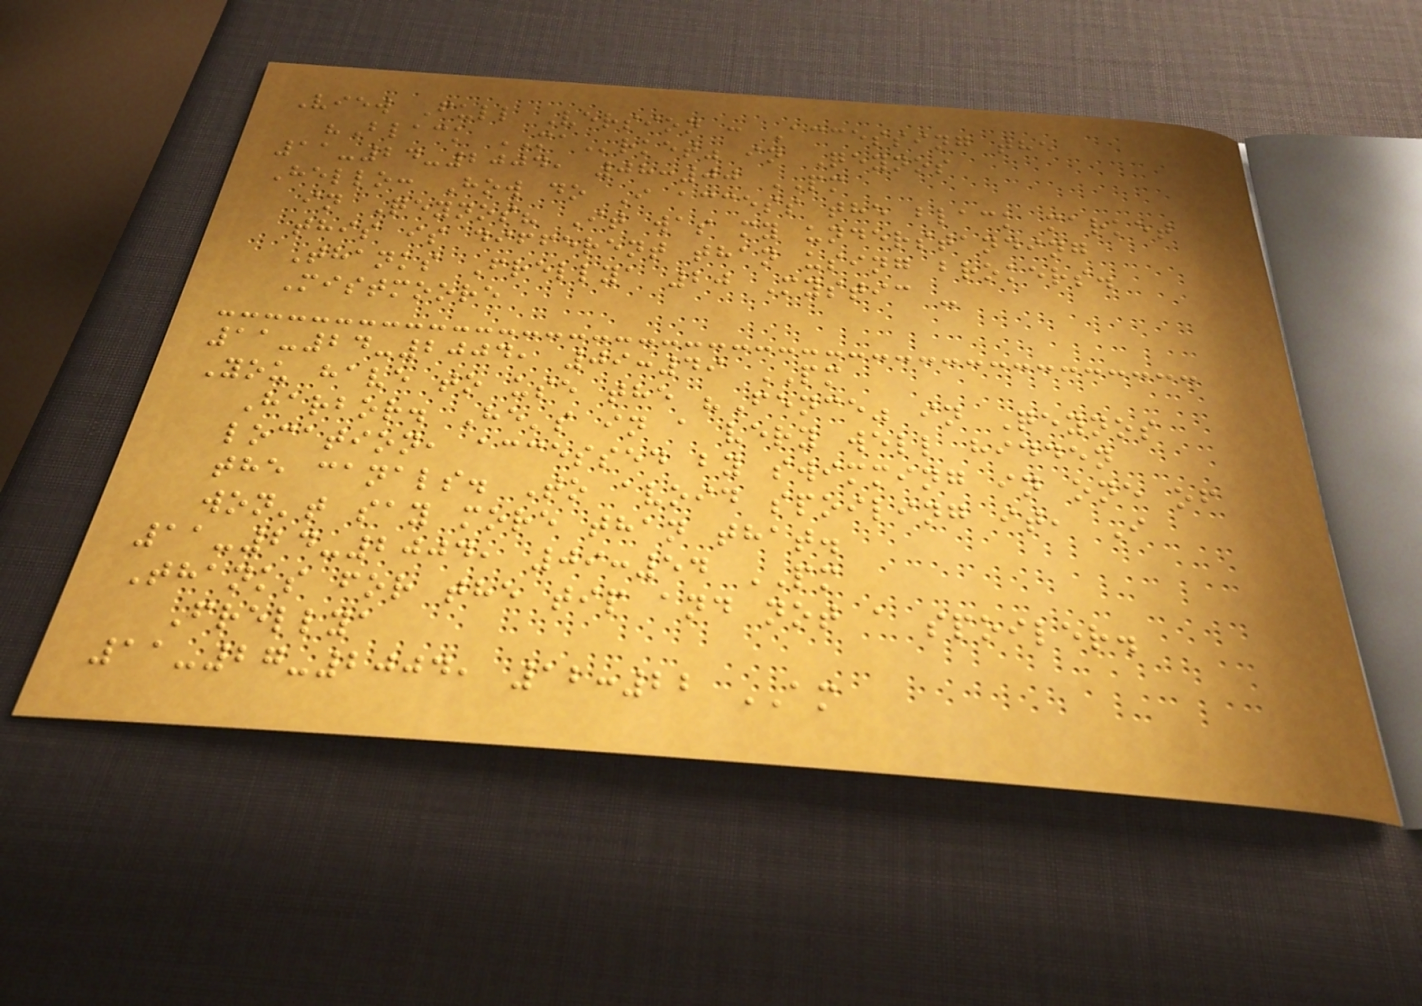View Full Version : Accessing the
"Black MArket" in Qeynos
11-24-2004, 08:00 PM
Hello: How do I access the black market
in Qeynos? It was my understanding
this is different than using brokers.
Thanks Frellya 20 Mystic -
Mistmoore
11-24-2004, 09:49 PM
You have to use the "Fence" in Qeynos
Harbor. He's in a very well hidden
location, accessed by swimming in one of
the canals. To avoid spoiling it, I
won't say more than that.
11-24-2004, 09:54 PM
Thanks for the tip and not a spoiler.
Frellya
11-27-2004, 12:22 AM
